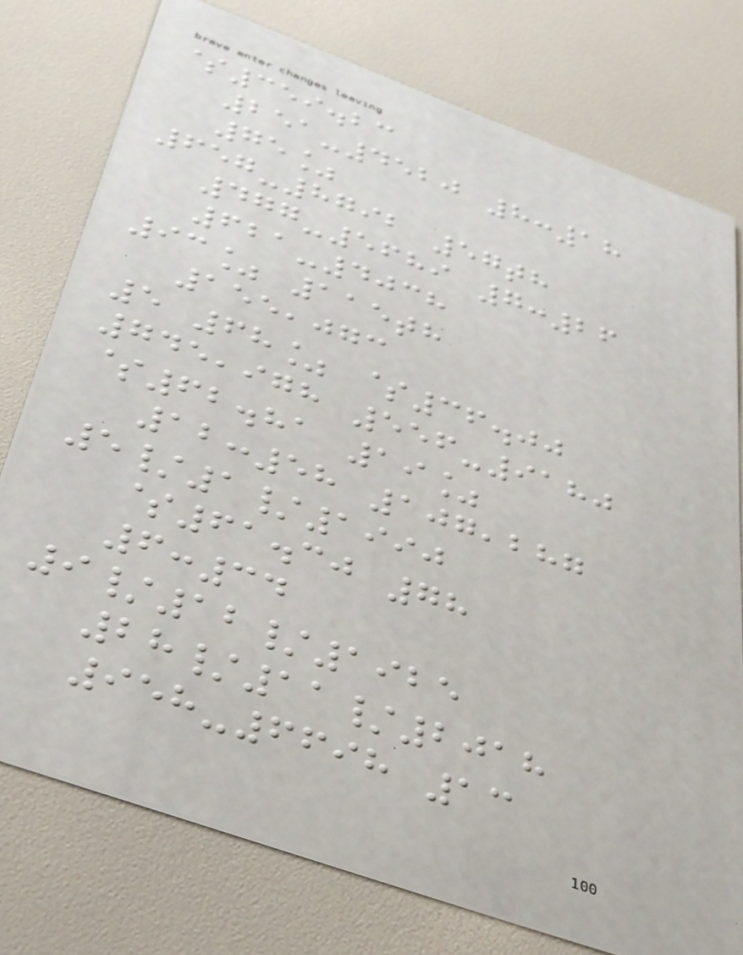$359.23
251-4520 8:18
75%
657-8792 57th
477-5689 7:26
621-4038
93% 115th
155,073
5 68% $36.00
745,978 556-9180
$62.81 19%
12:58 107,287
5/1/1990
$61.30 78
6:34
9/12/1925
28/11/2018
958-6698 13
